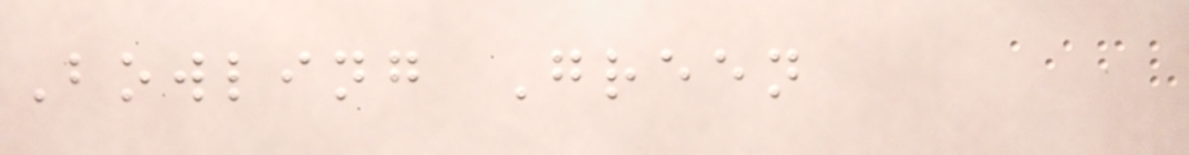Bowling Green
